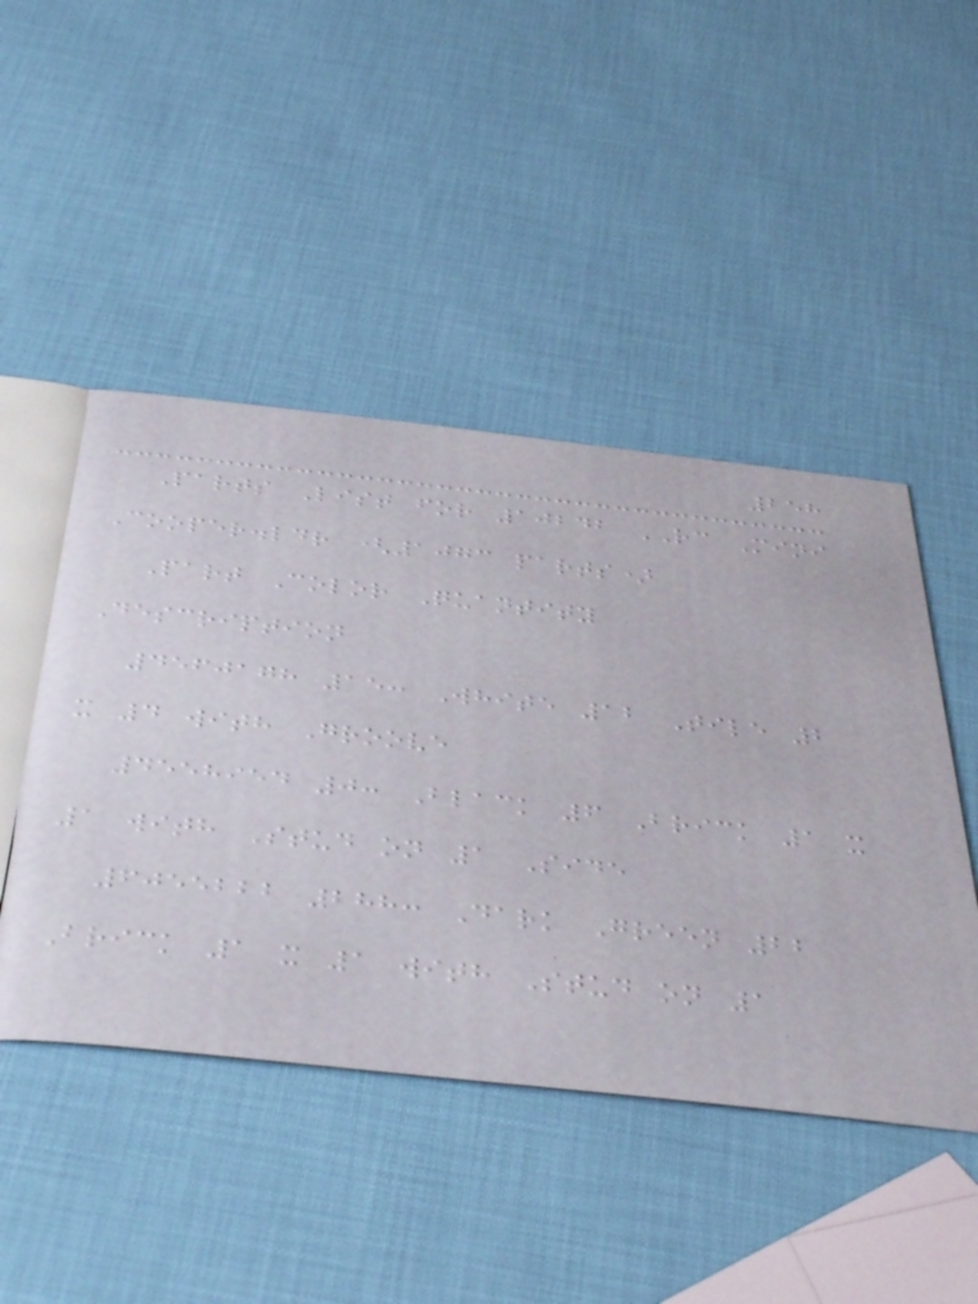258
Parts List for 10242 RC Mini
Cooper.ldr (1073 parts)
Part Color Quantity
Description
4560178 15: White 12 Tile 2
x 4 with Groove
4558954 0: Black 6 Brick 1 x
1 with Stud on 1 Side
6055222 288: Dark Green 22
Brick 1 x 1 with Stud on 1
